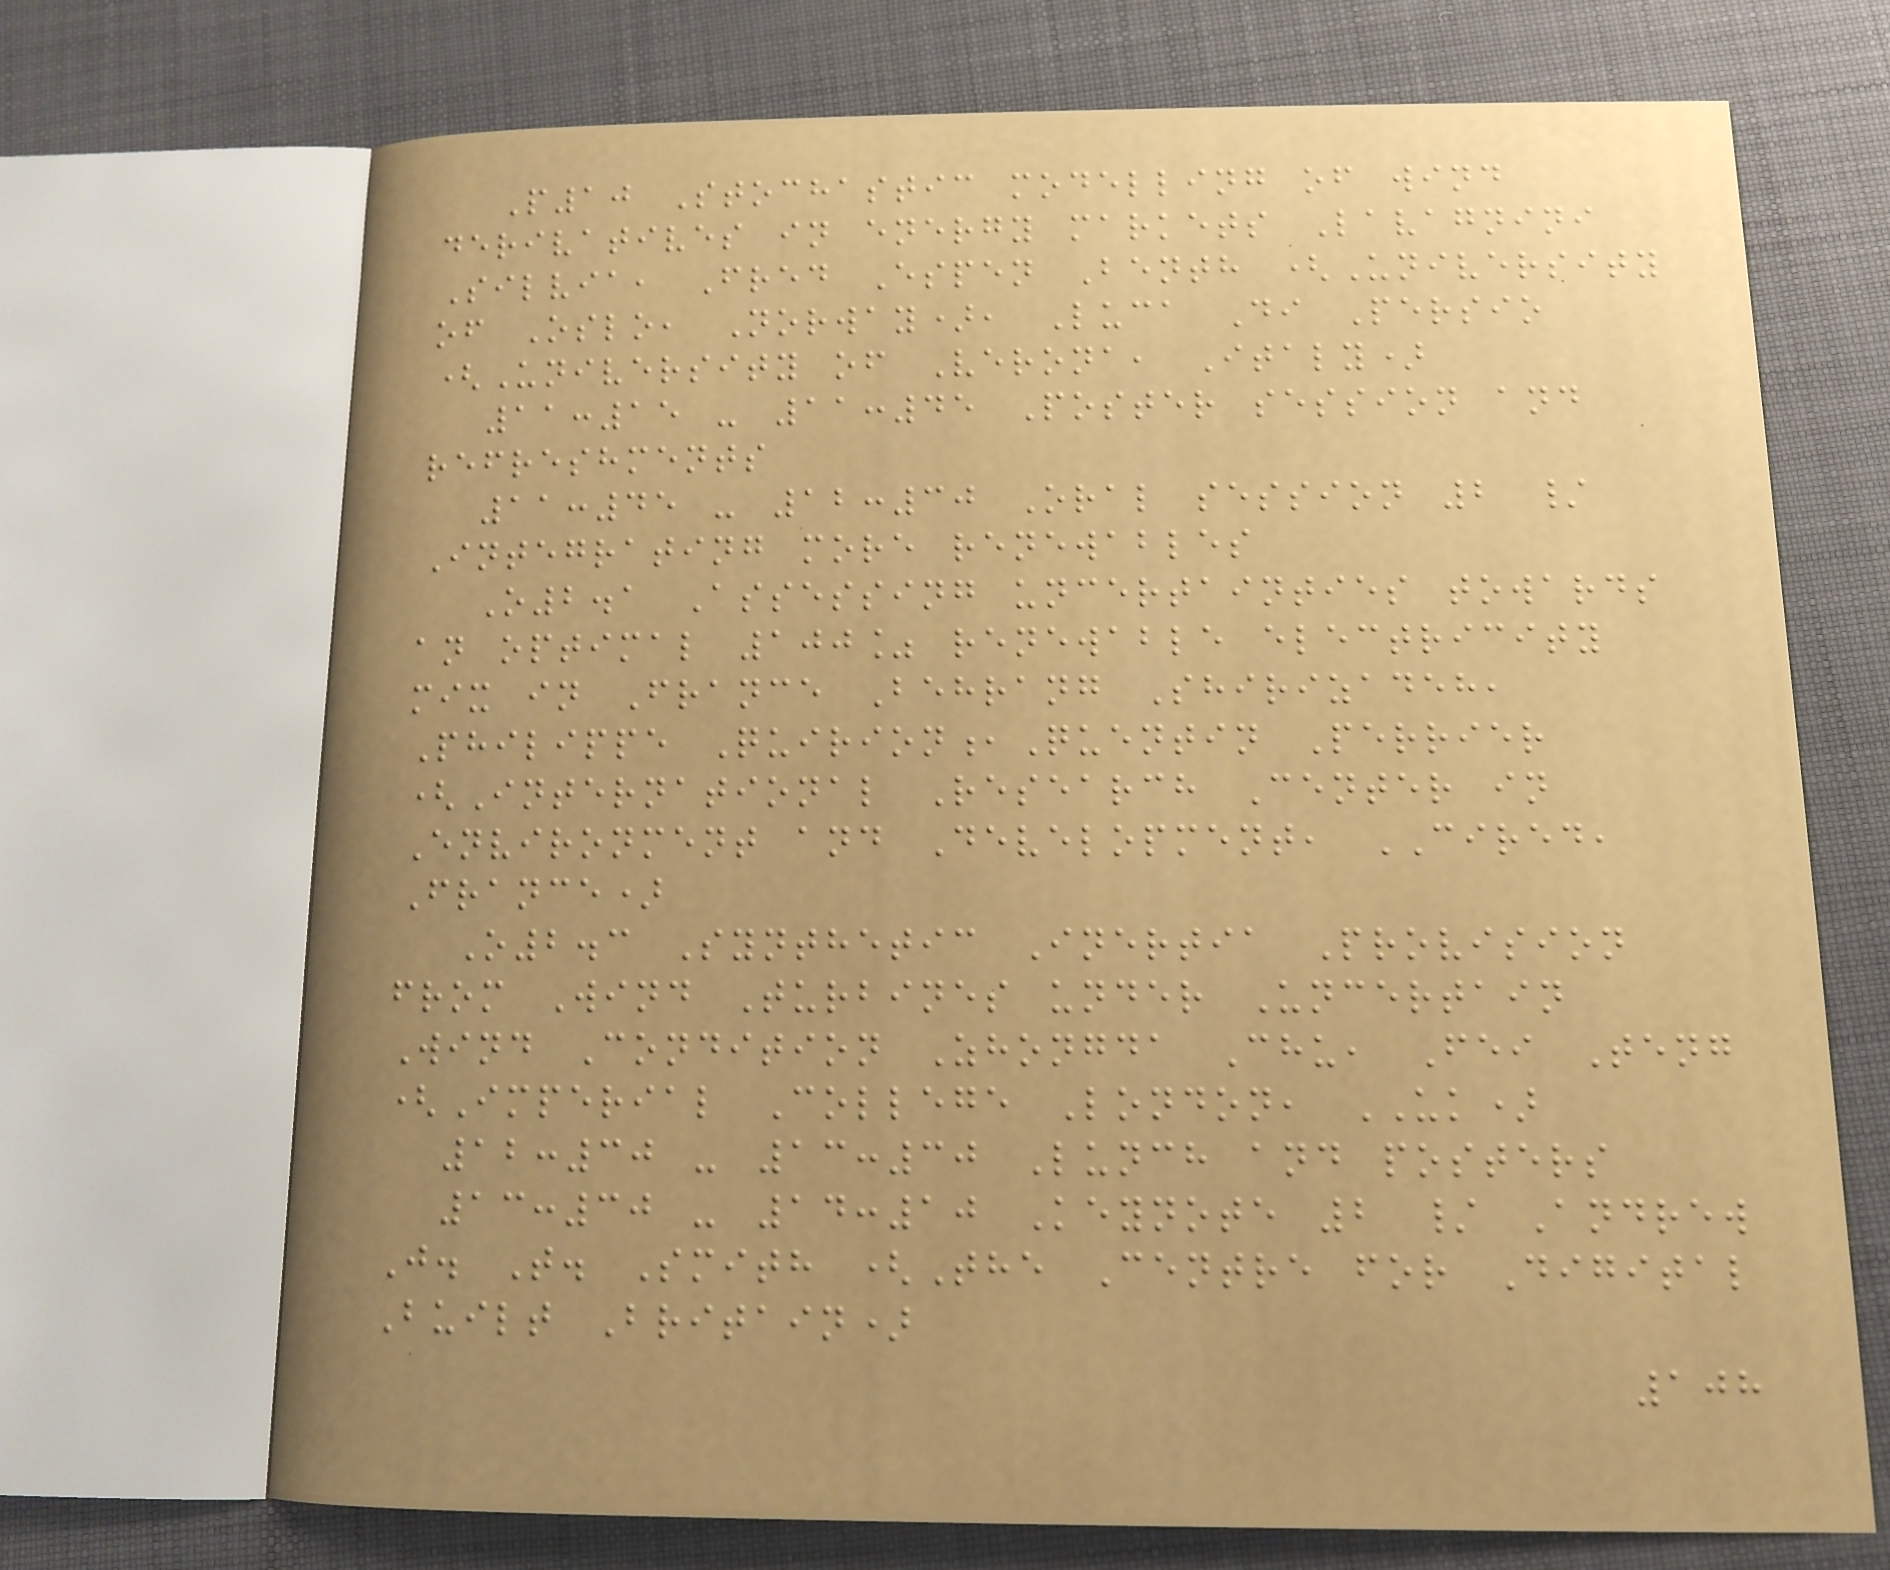P10 Stochastic modelling of wind
derivatives in energy markets Lavagnini
Silvia, Fred Espen Benth (University
of Oslo, Norway), Luca Di Persio
(University of Verona, Italy)
11:15 - 11:45 Poster session and
refreshments
11:45 - 12:30 Oral session 2 /
Integrating more renewables
O2.1 Assessing uncertainties towards
an optimal 100% renewable electricity
mix in France Behrang Shirizadeh,
Philippe Quirion,Quentin Perrier
(International Research Center in
Environment and Development, CIRED,
France)
O2.3 Synthetic Inertia Provision
from Wind Turbines under Uncertain
Wind Condition Zhongda Chu, Fei Teng
(Imperial College London, UK)
12:30 - 13:30 Lunch and posters
13:30 - 14:10 Keynote 2 / Andrew
J. T. Smith (The Centre for Digital
Built Britain)
108
